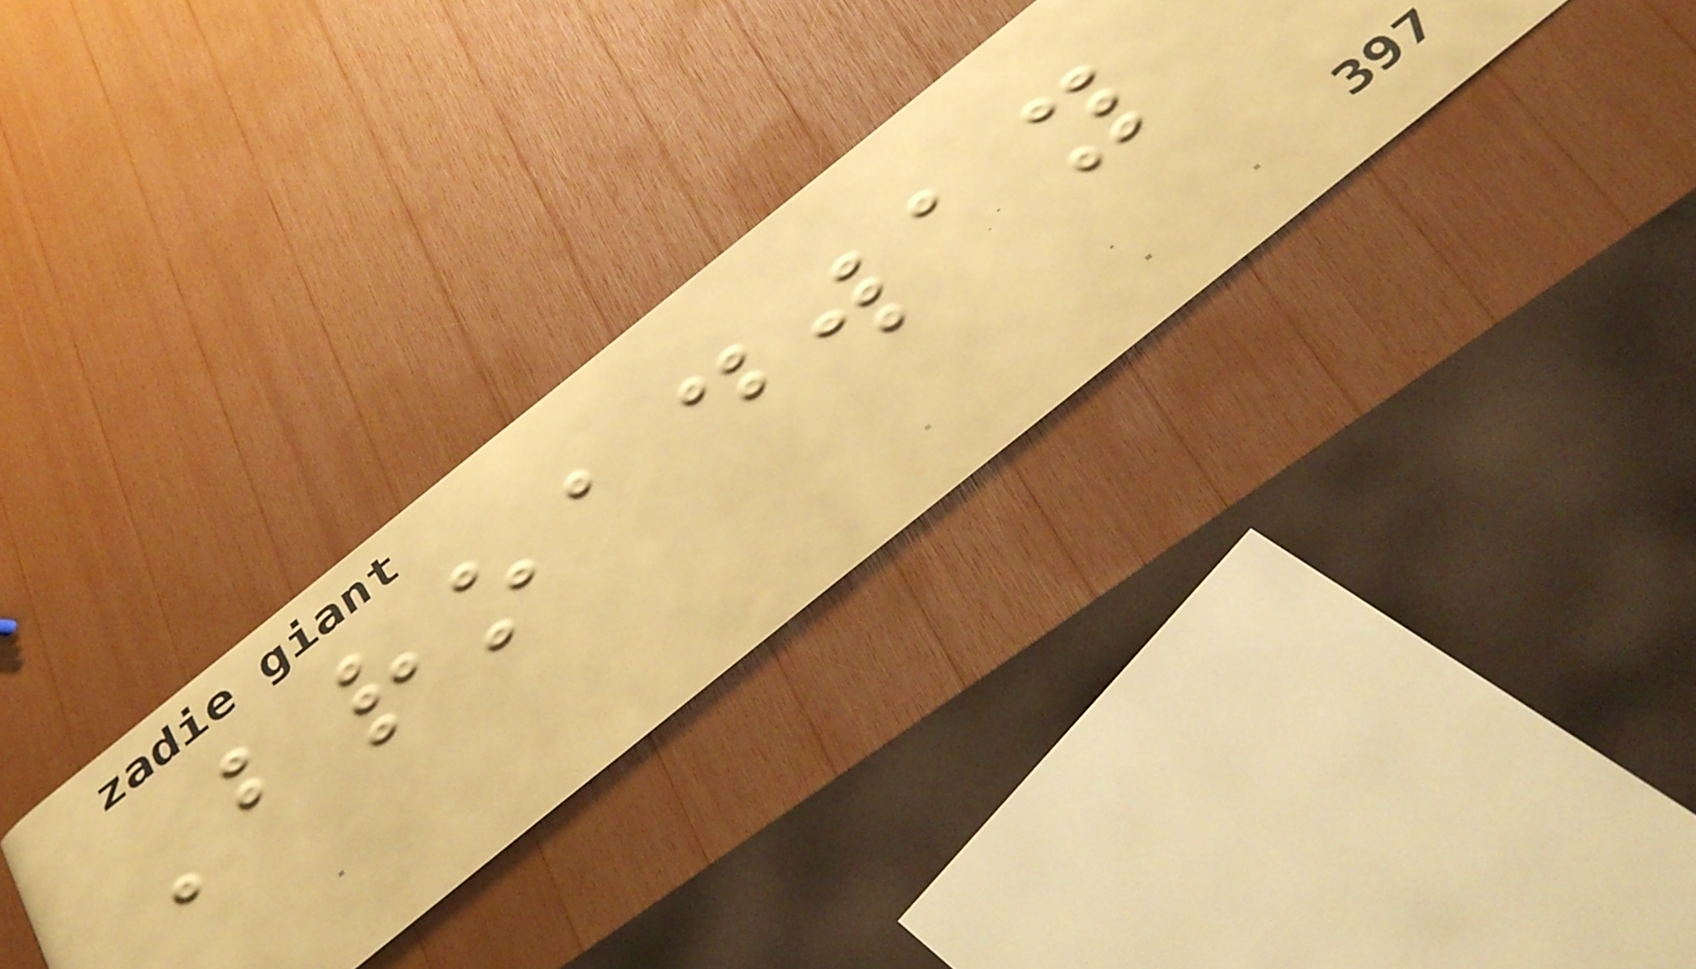Broadway
